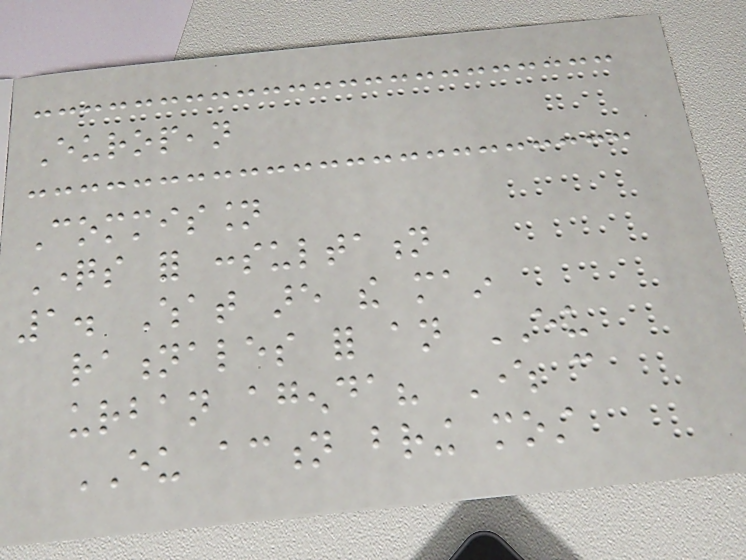European
Commission
Questions for consultation
1. What are the main
rationales for an EU
urban agenda? Where can
EU action bring most
